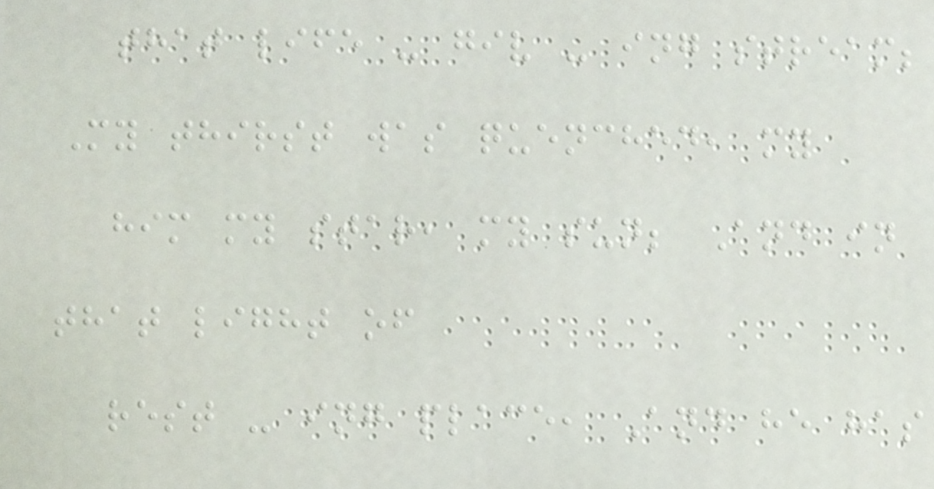that life - giv - ing stream;
My thirst was quenched, my
him my star, my sun; And in
that light of
rest - ing place, And he has
